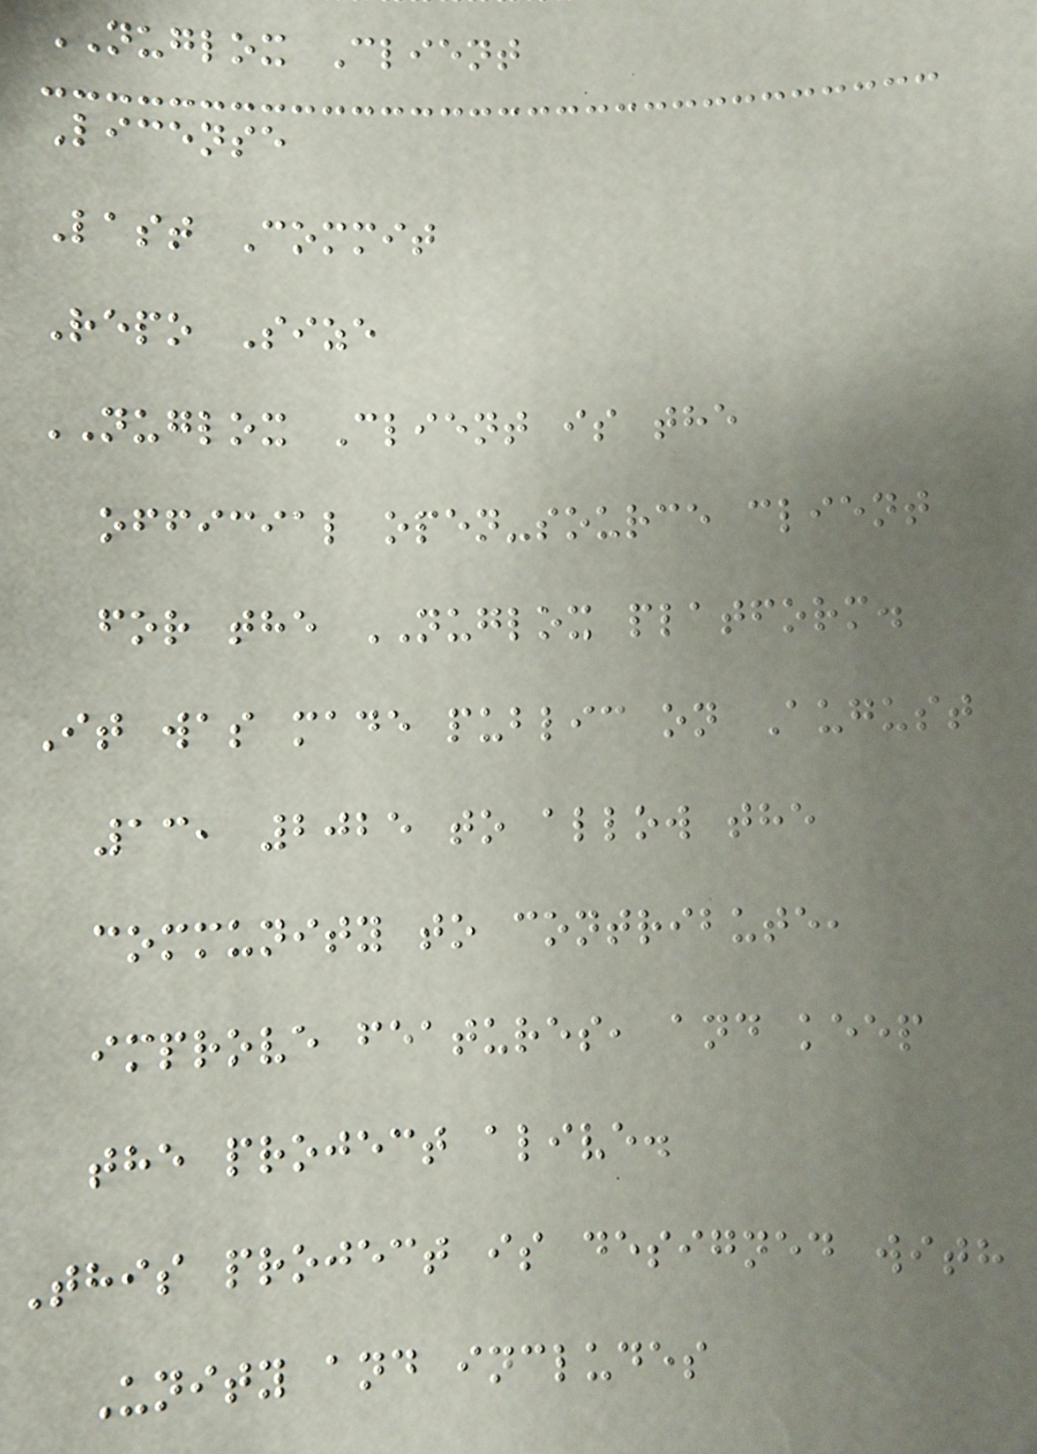NUGLOX Client
License
Last Commit
Repo Size
NUGLOX Client is the
official open-source client
for the NUGLOX platform.
It was made public on August
13, 2025 to allow the
community to contribute,
improve features, and keep
the project alive.
This project is designed with
Unity and includes
